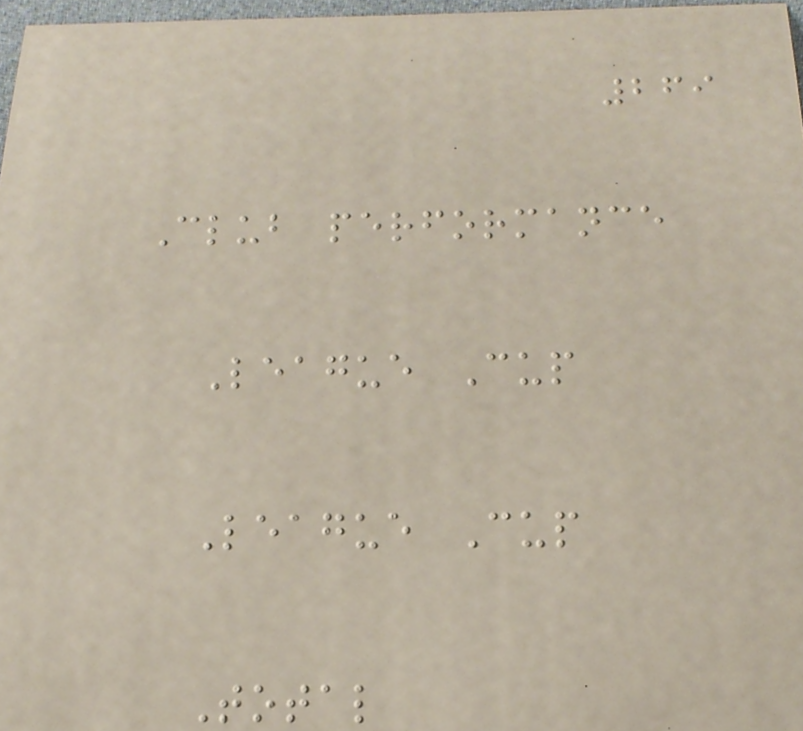269
Club performance
League Cup
League Cup
Total
